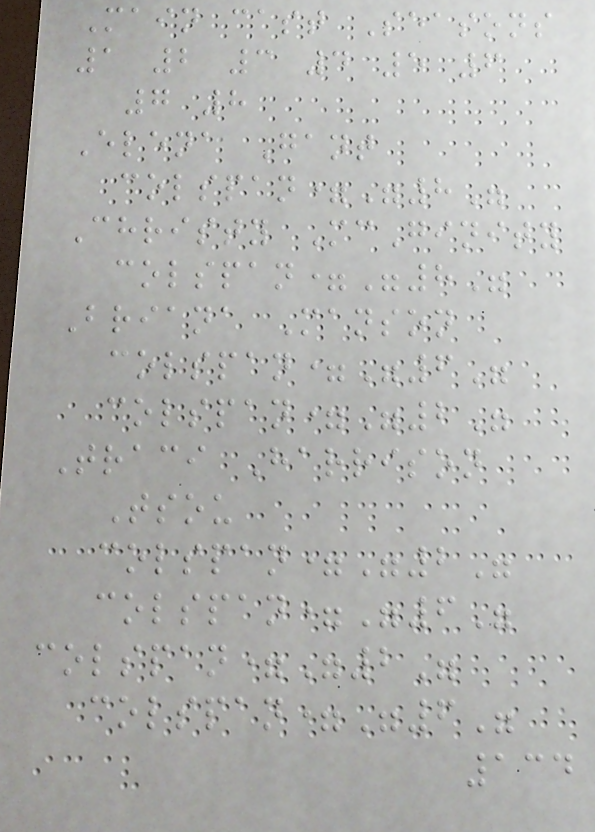Main cast Seasons
1 2 3 4 5 6
7 8
Elena Gant
colspan="8"
Christy McGinity
colspan="8"
Briana Manson
colspan="6"
colspan="2"
Traci Harrison
Tsou
colspan="2"
colspan="6"
colspan="2"
colspan="6"
134
